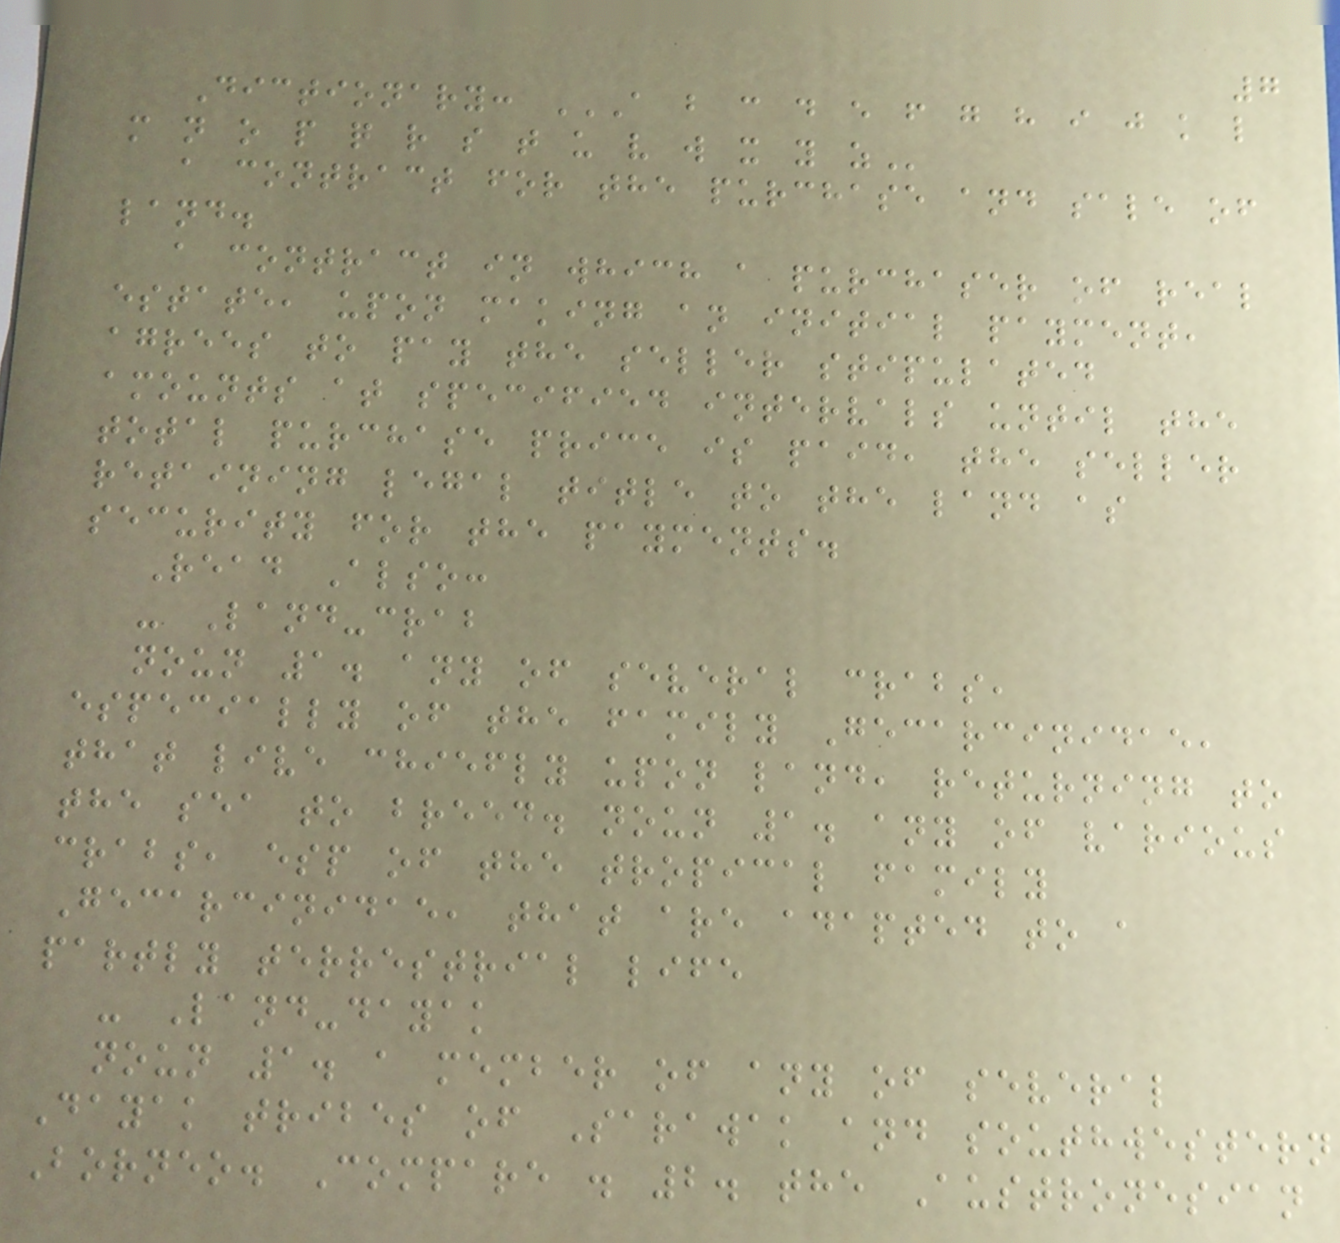7
Dictionary: A B C D E F G H I J K L
M N O P Q R S T U V W X Y Z
a contract for the purchase and sale of
land.
a contract in which a purchaser of real
estate, upon making an initial payment,
agrees to pay the seller stipulated
amounts at specified intervals until the
total purchase price is paid, the seller
retaining legal title to the land as
security for the payments.
Read Also:
- Land-crab
noun 1. any of several crabs,
especially of the family Gecarcinidae,
that live chiefly upon land, returning to
the sea to breed. noun 1. any of various
crabs, esp of the tropical family
Gecarcinidae, that are adapted to a
partly terrestrial life
- Land-dayak
noun 1. a member of any of several
Dayak tribes of Sarawak and southwestern
Borneo. Compare . 2. the Austronesian
